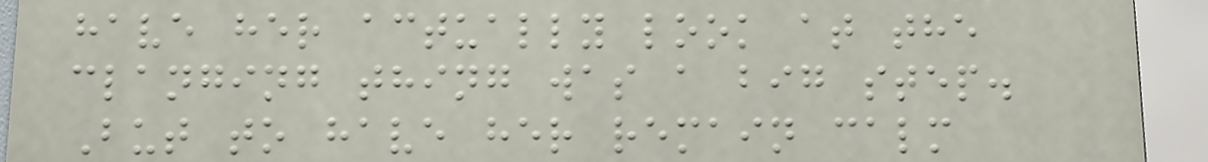have her actually look at the
clanging thing was a big step.
But to have her remain calm
